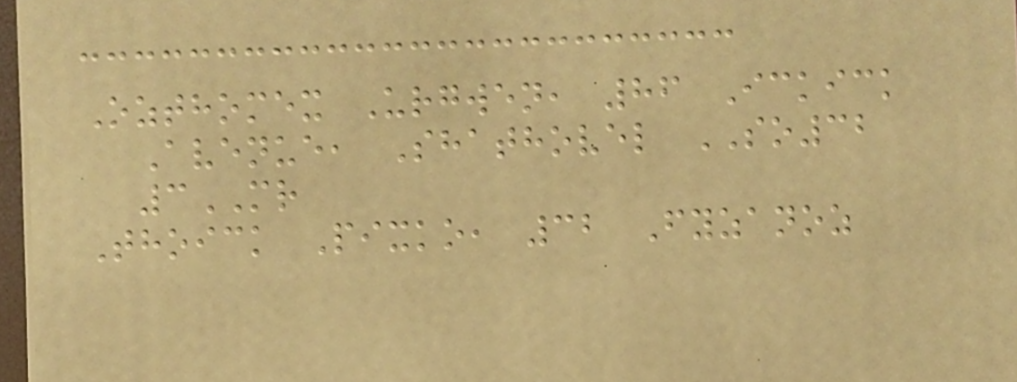Ozthomex Urgwen, 86 Ickick
Avenue, Shathovel SO32
3MR
Thoick Pixko, 32 Fyzanoz
